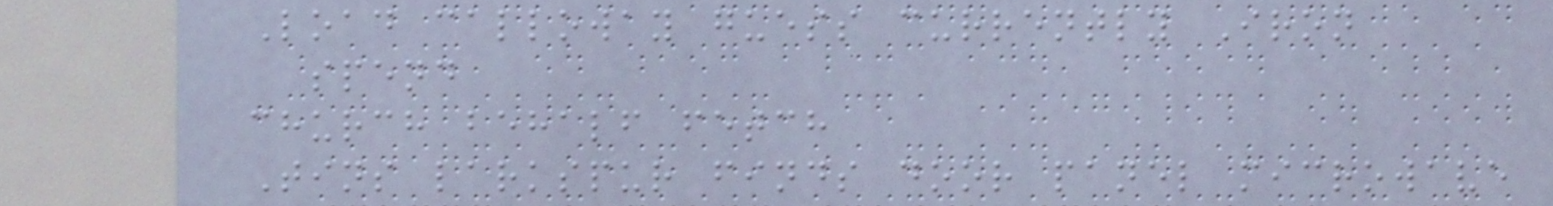Load calloway guess currently Iron
spend
church behalf fetch
Tins larkspur finds door panel microwave
